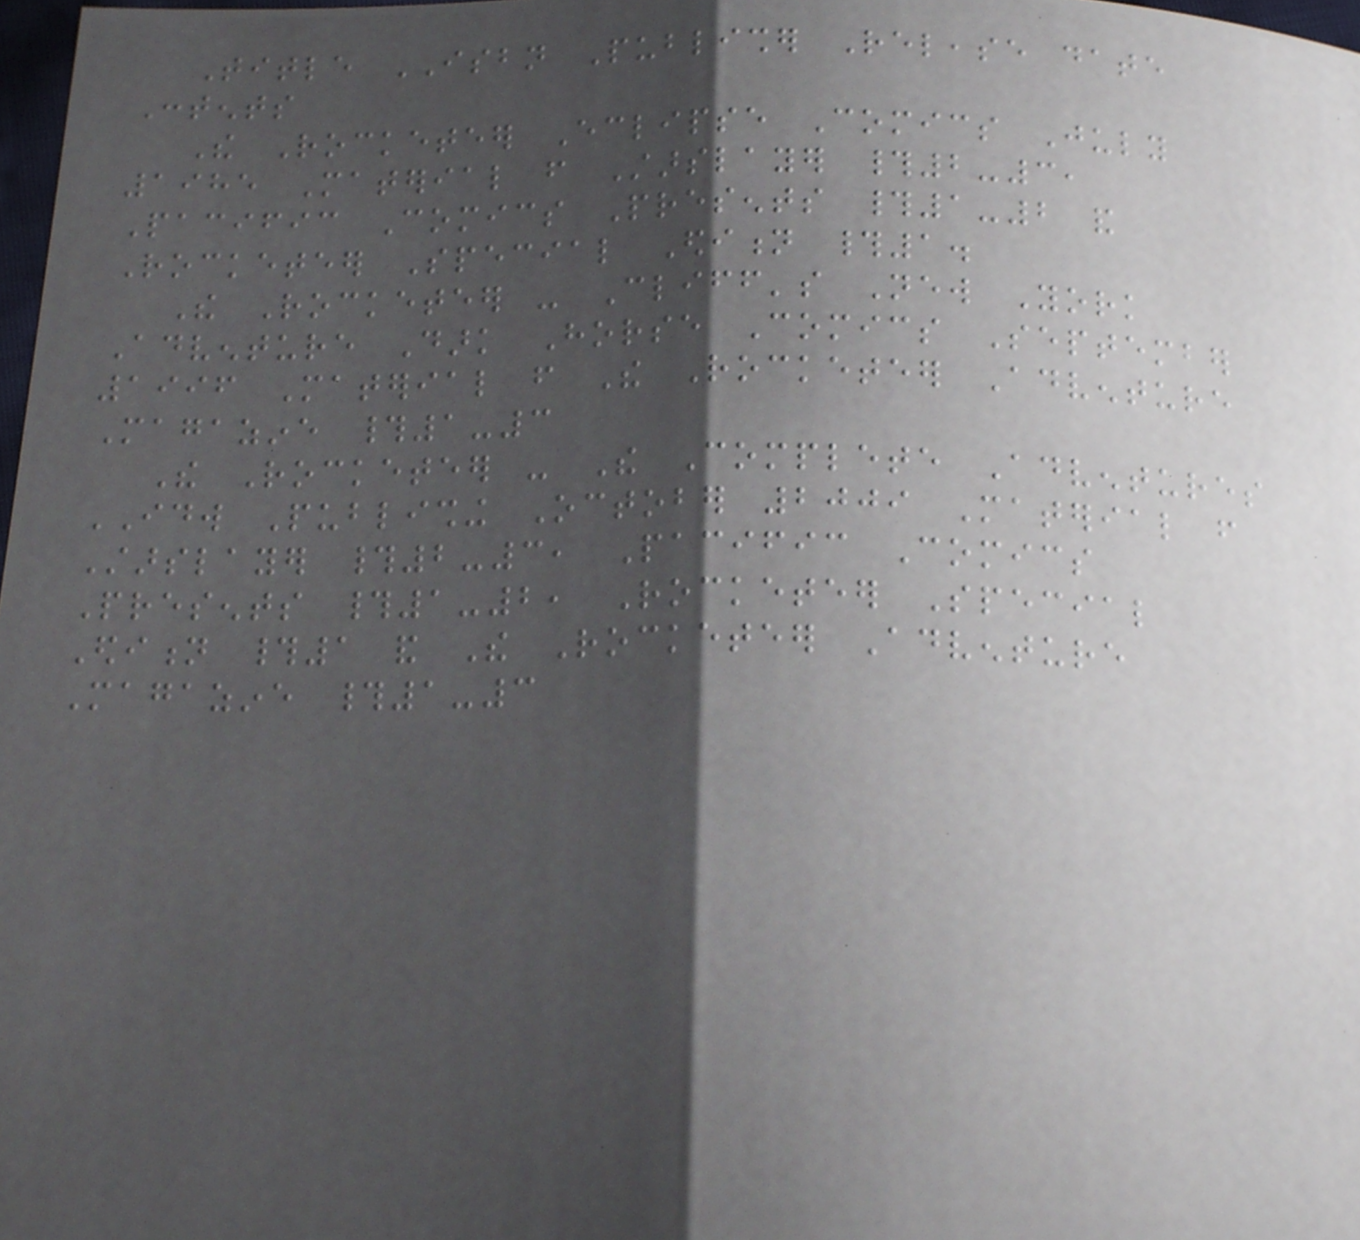Title ISBN Publisher Release date
Contents
The Rocketeer Eclipse Comics July
1985 Material from Starslayer #2-3,
Pacific Comics Presents #1-2 and
Rocketeer Special Edition #1.
The Rocketeer - Cliff's New York
Adventure Dark Horse Comics September
1996 Material from The Rocketeer Adventure
Magazine #1-3
The Rocketeer - The Complete Adventures
IDW Publishing October 2009 Material from
Starslayer #2-3, Pacific Comics
Presents #1-2, Rocketeer Special
Edition #1 and The Rocketeer Adventure
Magazine #1-3
